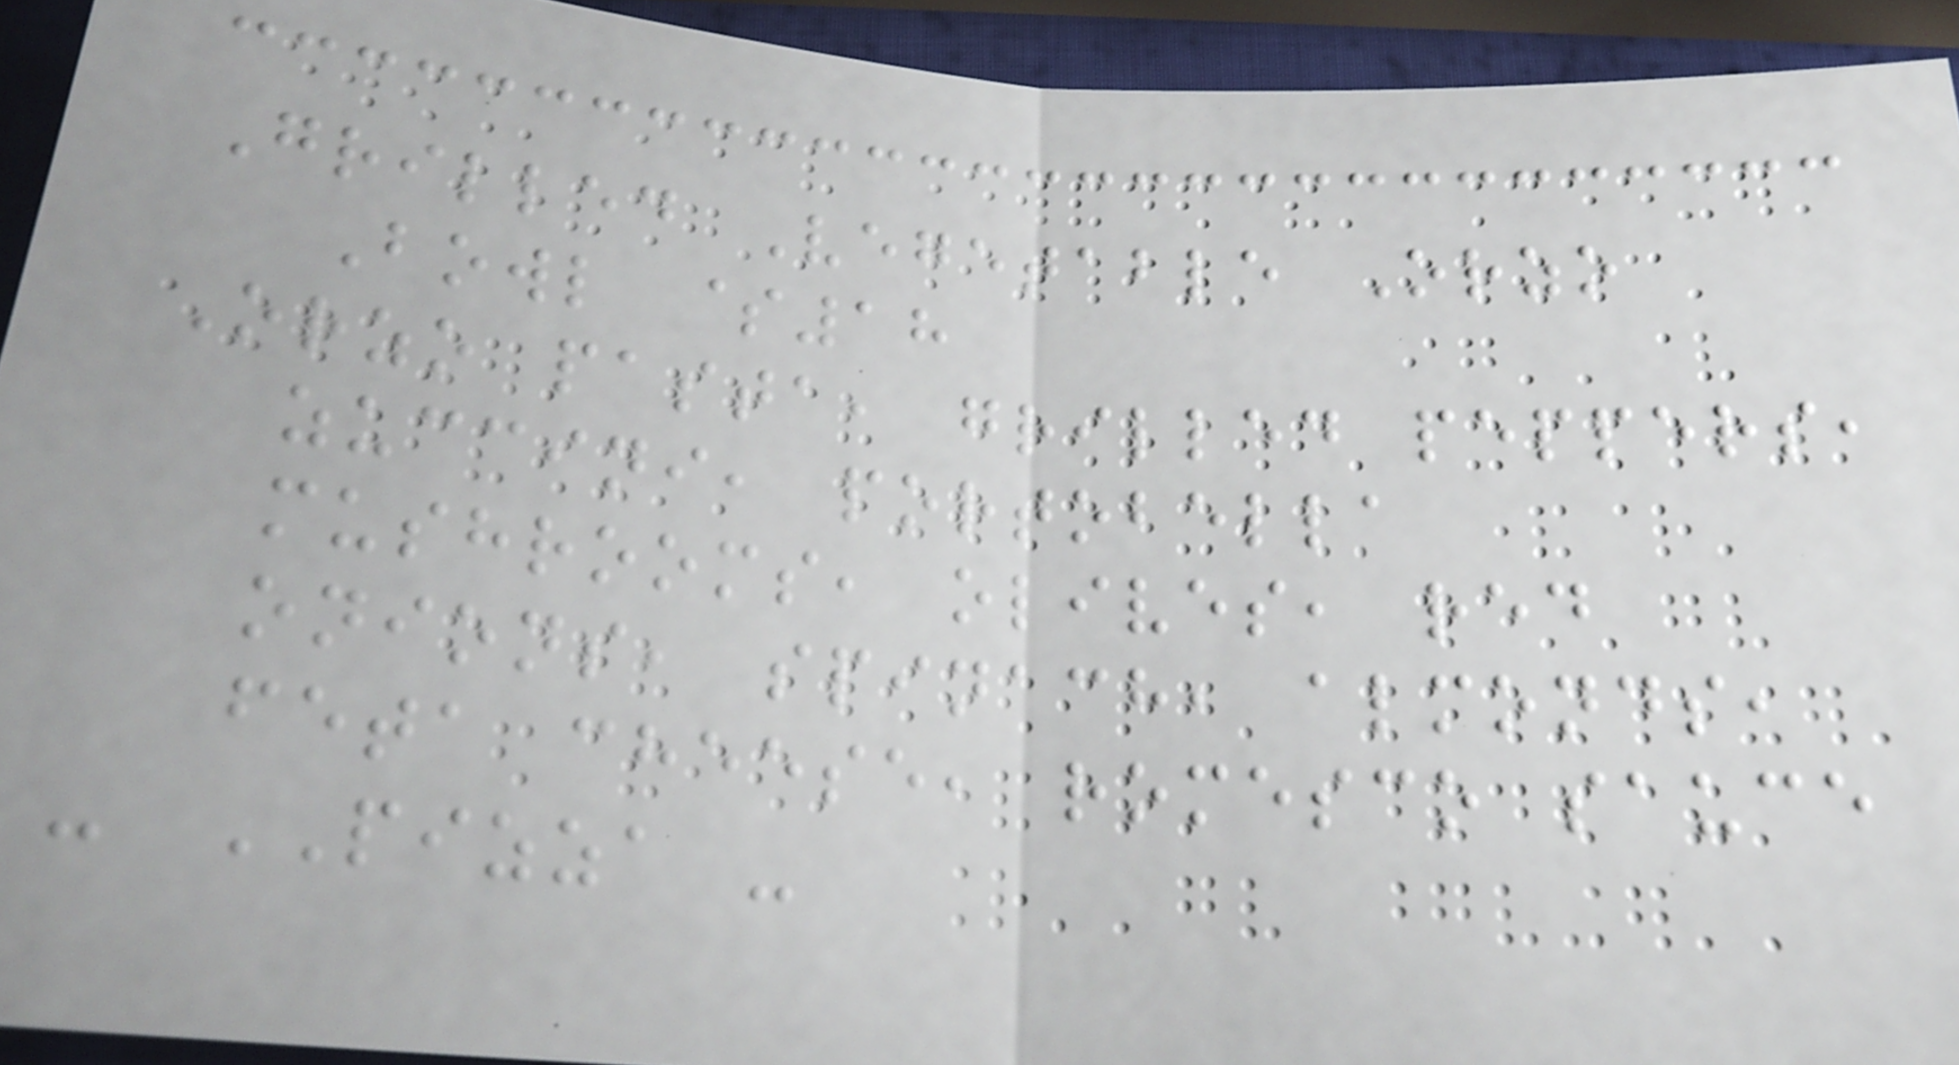Grilled Vegetable Orzo
Bowl $18
Orzo pasta, grilled peppers,
zuccini, portobella
mushrooms, olives, red
onions, spinach, almonds,
feta cheese, romesco sauce
- PIZZA -
